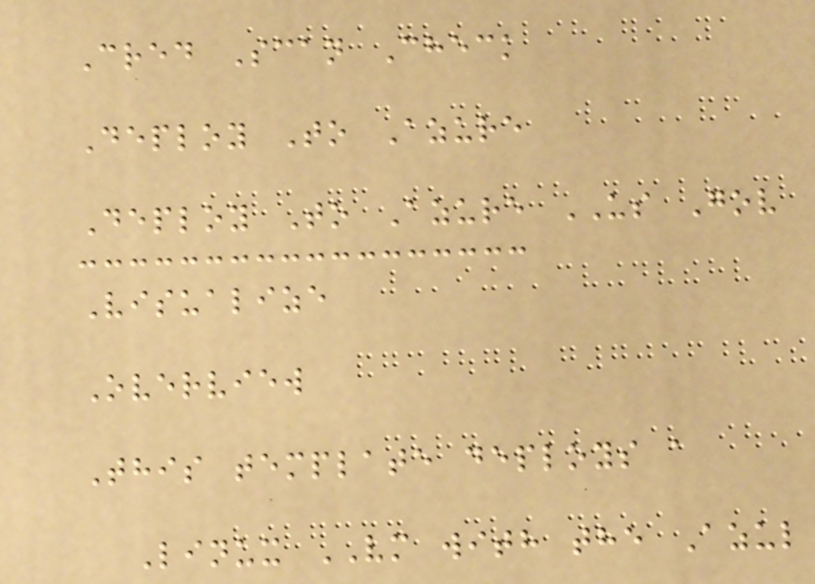Cred Scan Check
Deploy To Azure
Deploy To Azure US Gov
Visualize
Overview
This template deploys a
Linux VM with the Azul
